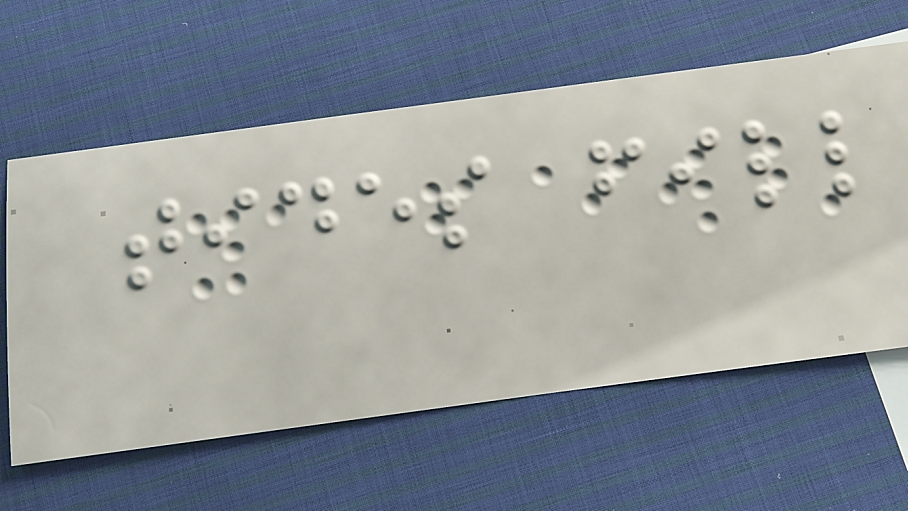tides fill
